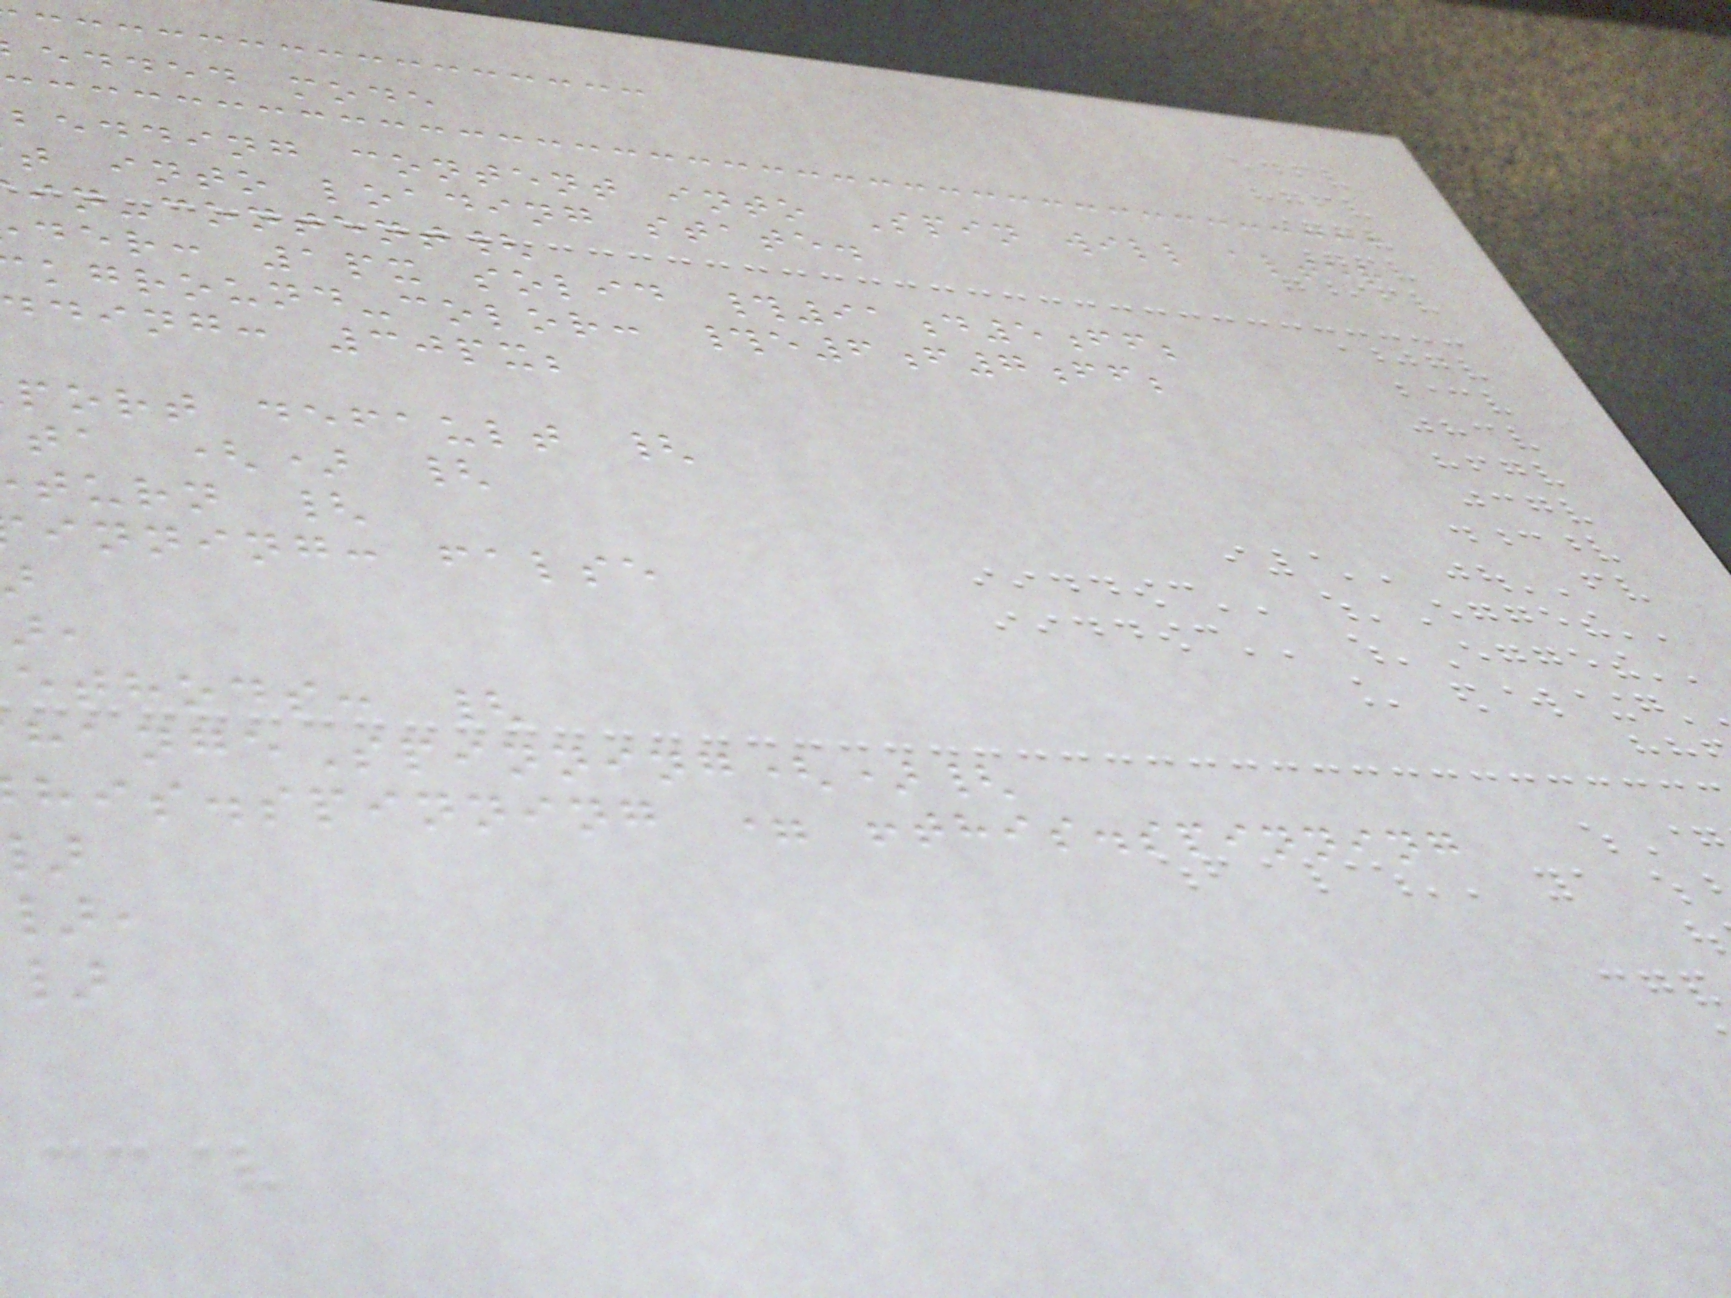edded mode
bedding content into Spin will alter
t into loading state.
in-content{
der: 1px solid #91d5ff;
kground-color: #e6f7ff;
ding: 30px;
port default {
ta () {
turn {
inning: false
ethods: {
hangeSpinning(){
his.spinning = !this.spinning
}
